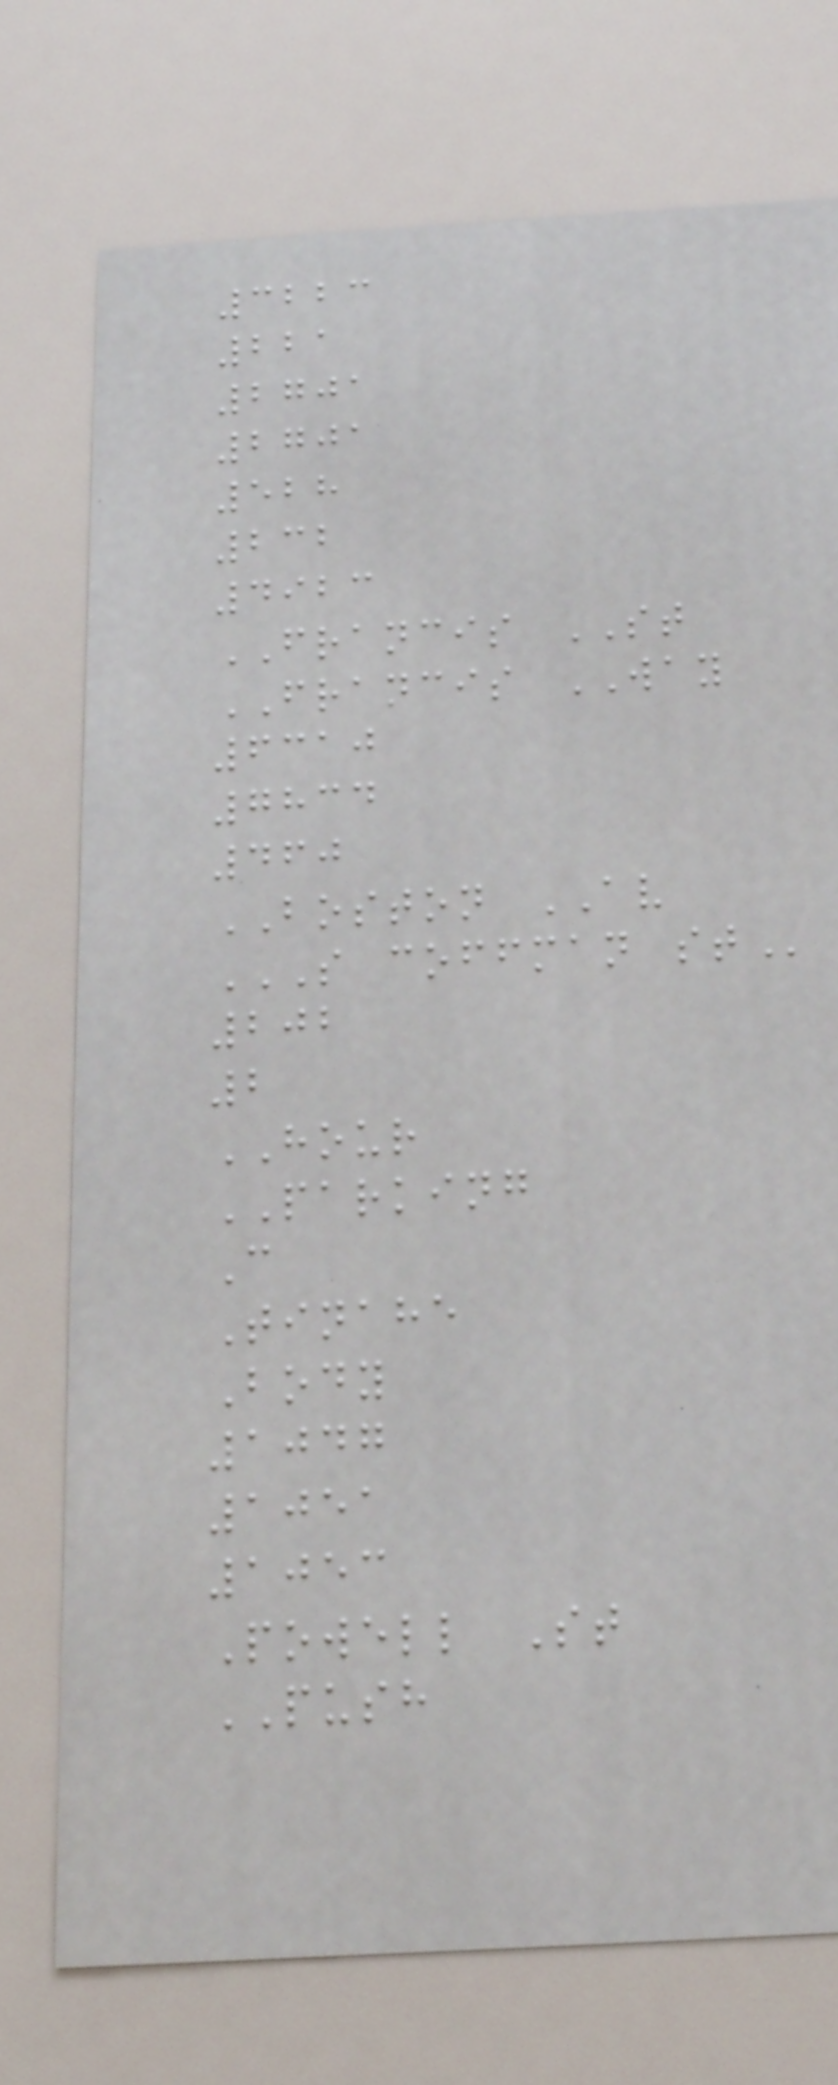3223
221
2701
2701
528
232
4923
FRANCIS ST
FRANCIS WAY
6310
7834
460
BOSTON AV
S COFFMAN ST
202
2
HOUR
PARKING
C
Tinahe
Body
1047
1051
1053
Powell St
PUSH
